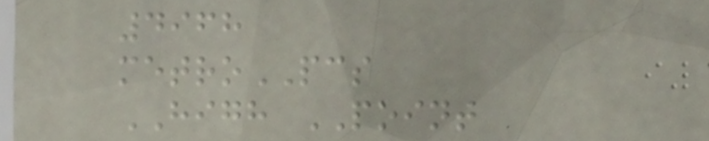4968
metroPCS
HIGH POINT
